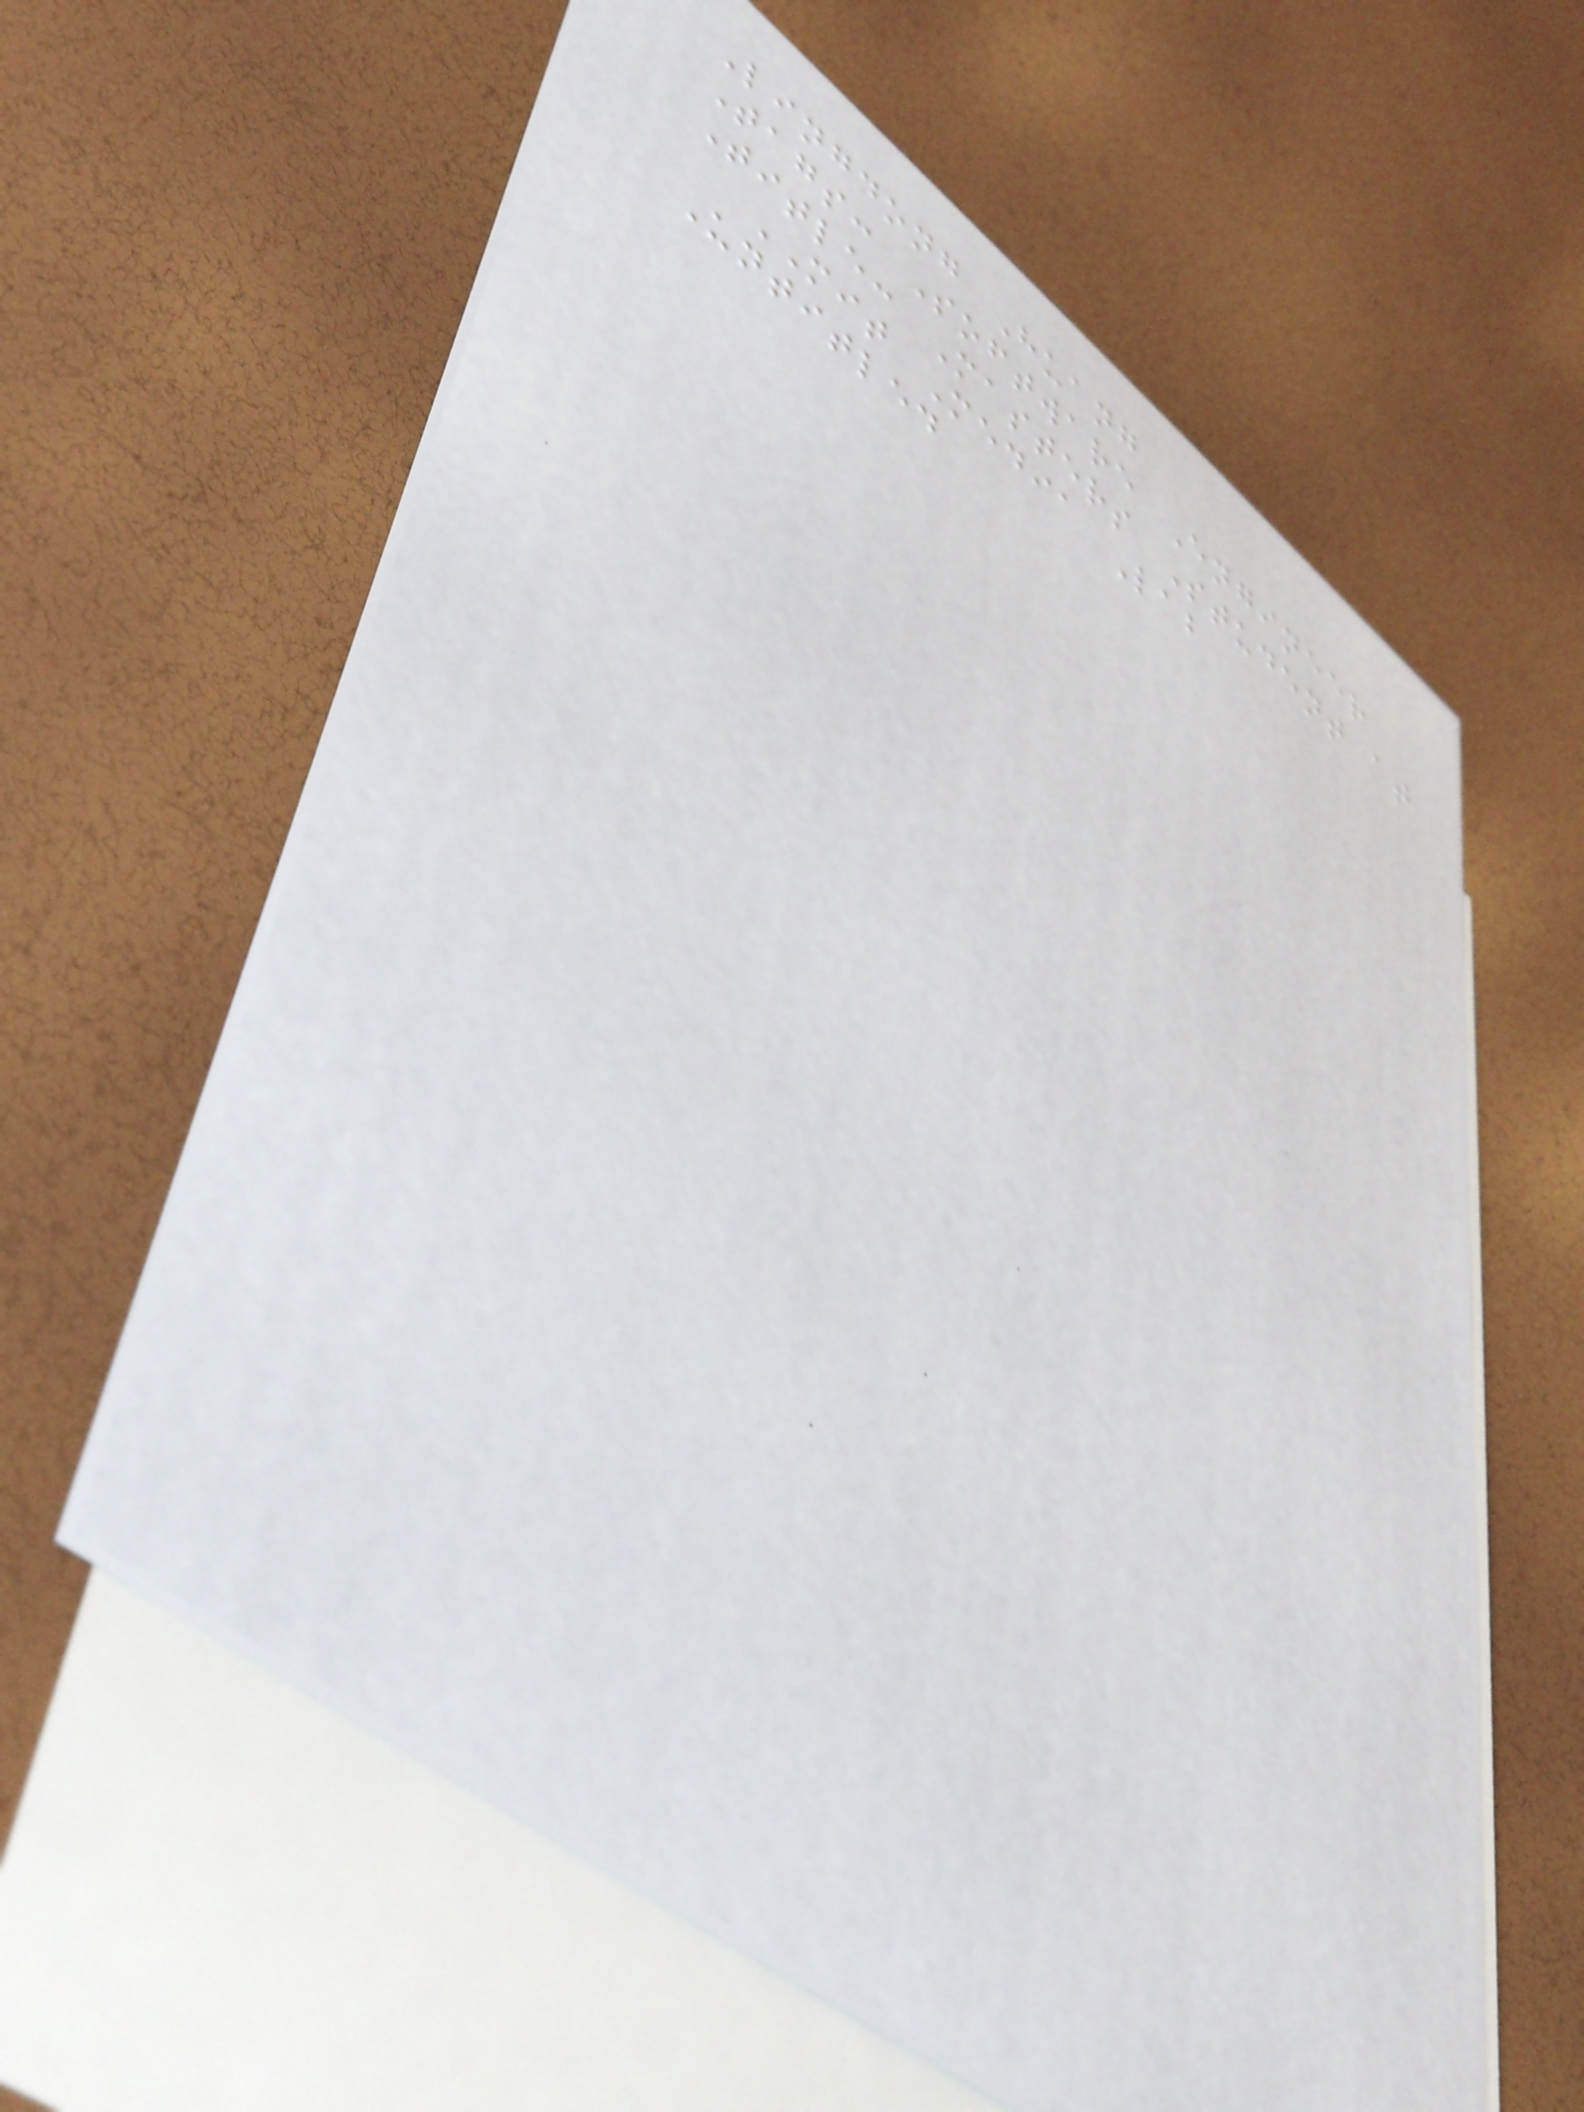Lingdong Huang
Tags: Software Engineer
Title: Masters Student at
MIT Media Lab
Untitled
